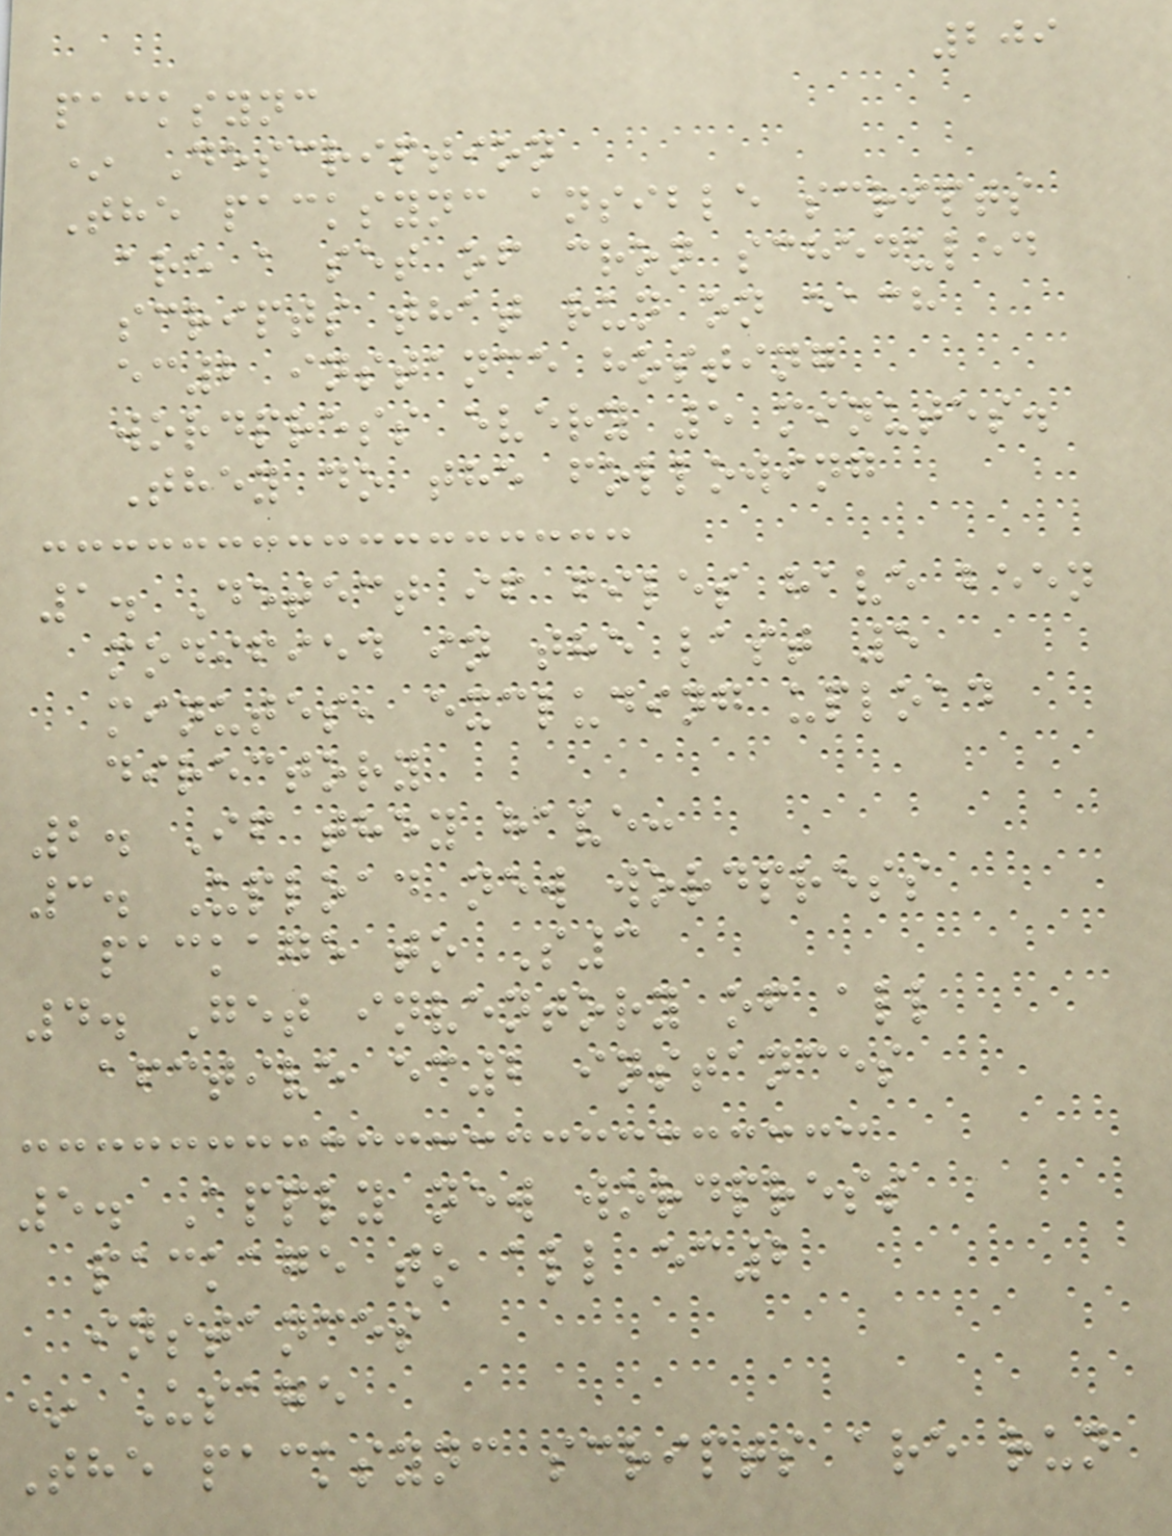209
packsync
* Description
The packsync ansible scripts
are a set of cron scheduled
scripts that run on each
ec2 instance hosting
wordpress every 5 minutes.
They do the following
1. Detect if files have been
modified in the last 5
minutes, excluding upload
directory
2. If they have:
3. Upload new wordpress
package to S3
4. Get inventory of all
afctive ec2 instances
5. Apply new wordpress
package to all ec2
instances
* Usage
The packsync scripts are run
